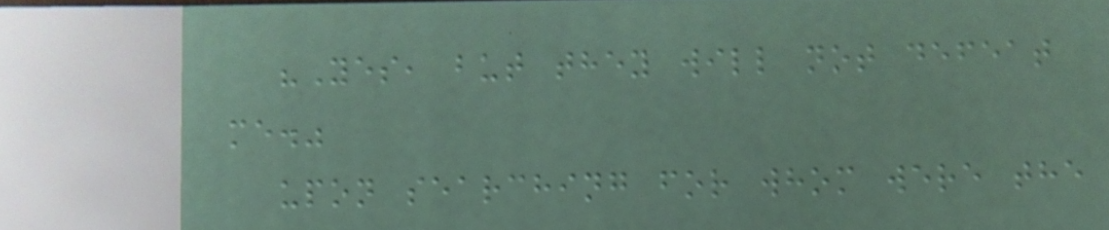"Yes, but they will not defeat
me."
upon searching for whom were the
